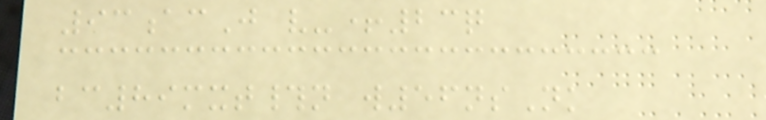93acJ v-+23q
bc89mxt#n w56nsNk
